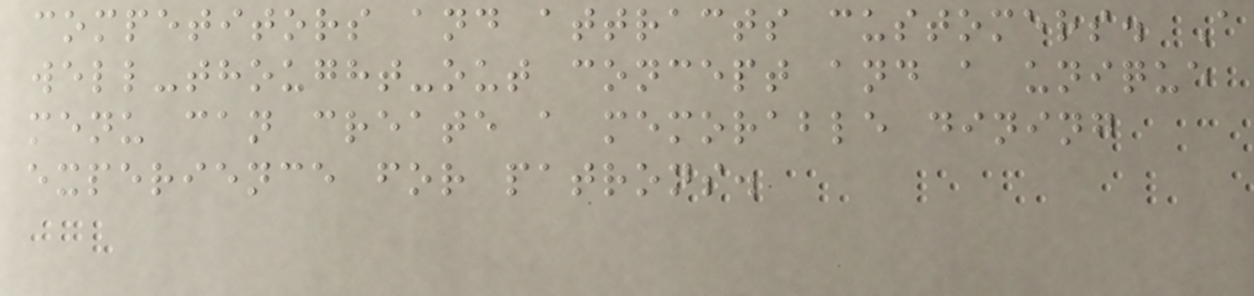competitors and attracts customers. A
well-thought-out concept and a unique
menu can create a memorable dining
experience for patrons.
